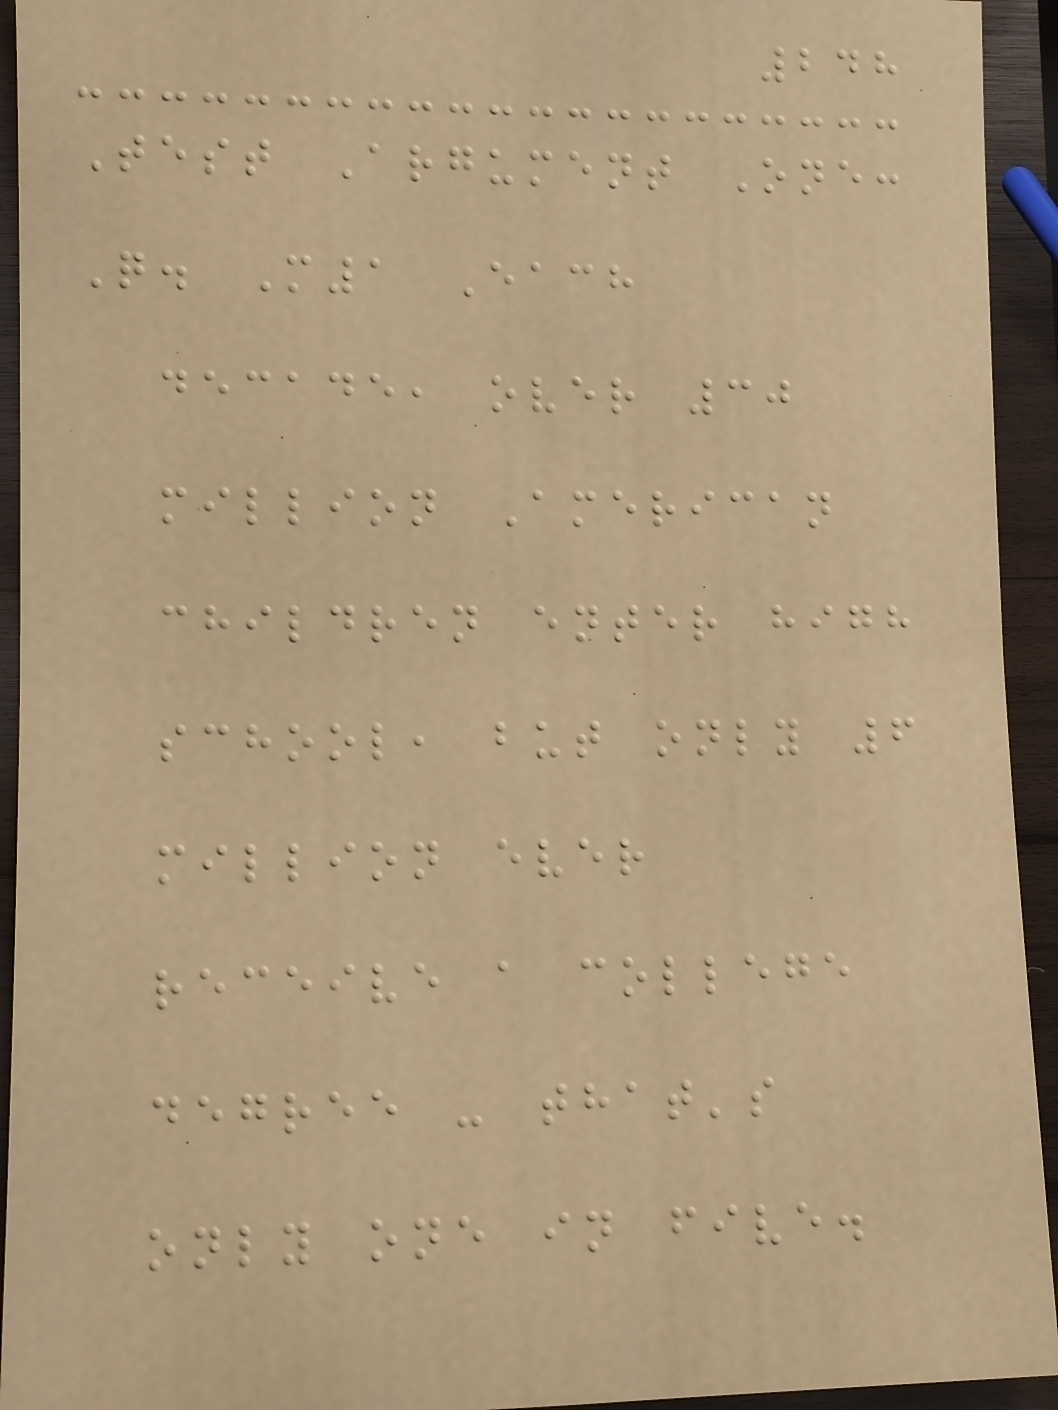248
Test Argument One:
Q. M1 Each
decade, over 30
million American
children enter high
school, but only 6
million ever
receive a college
degree - that's
only one in five.
